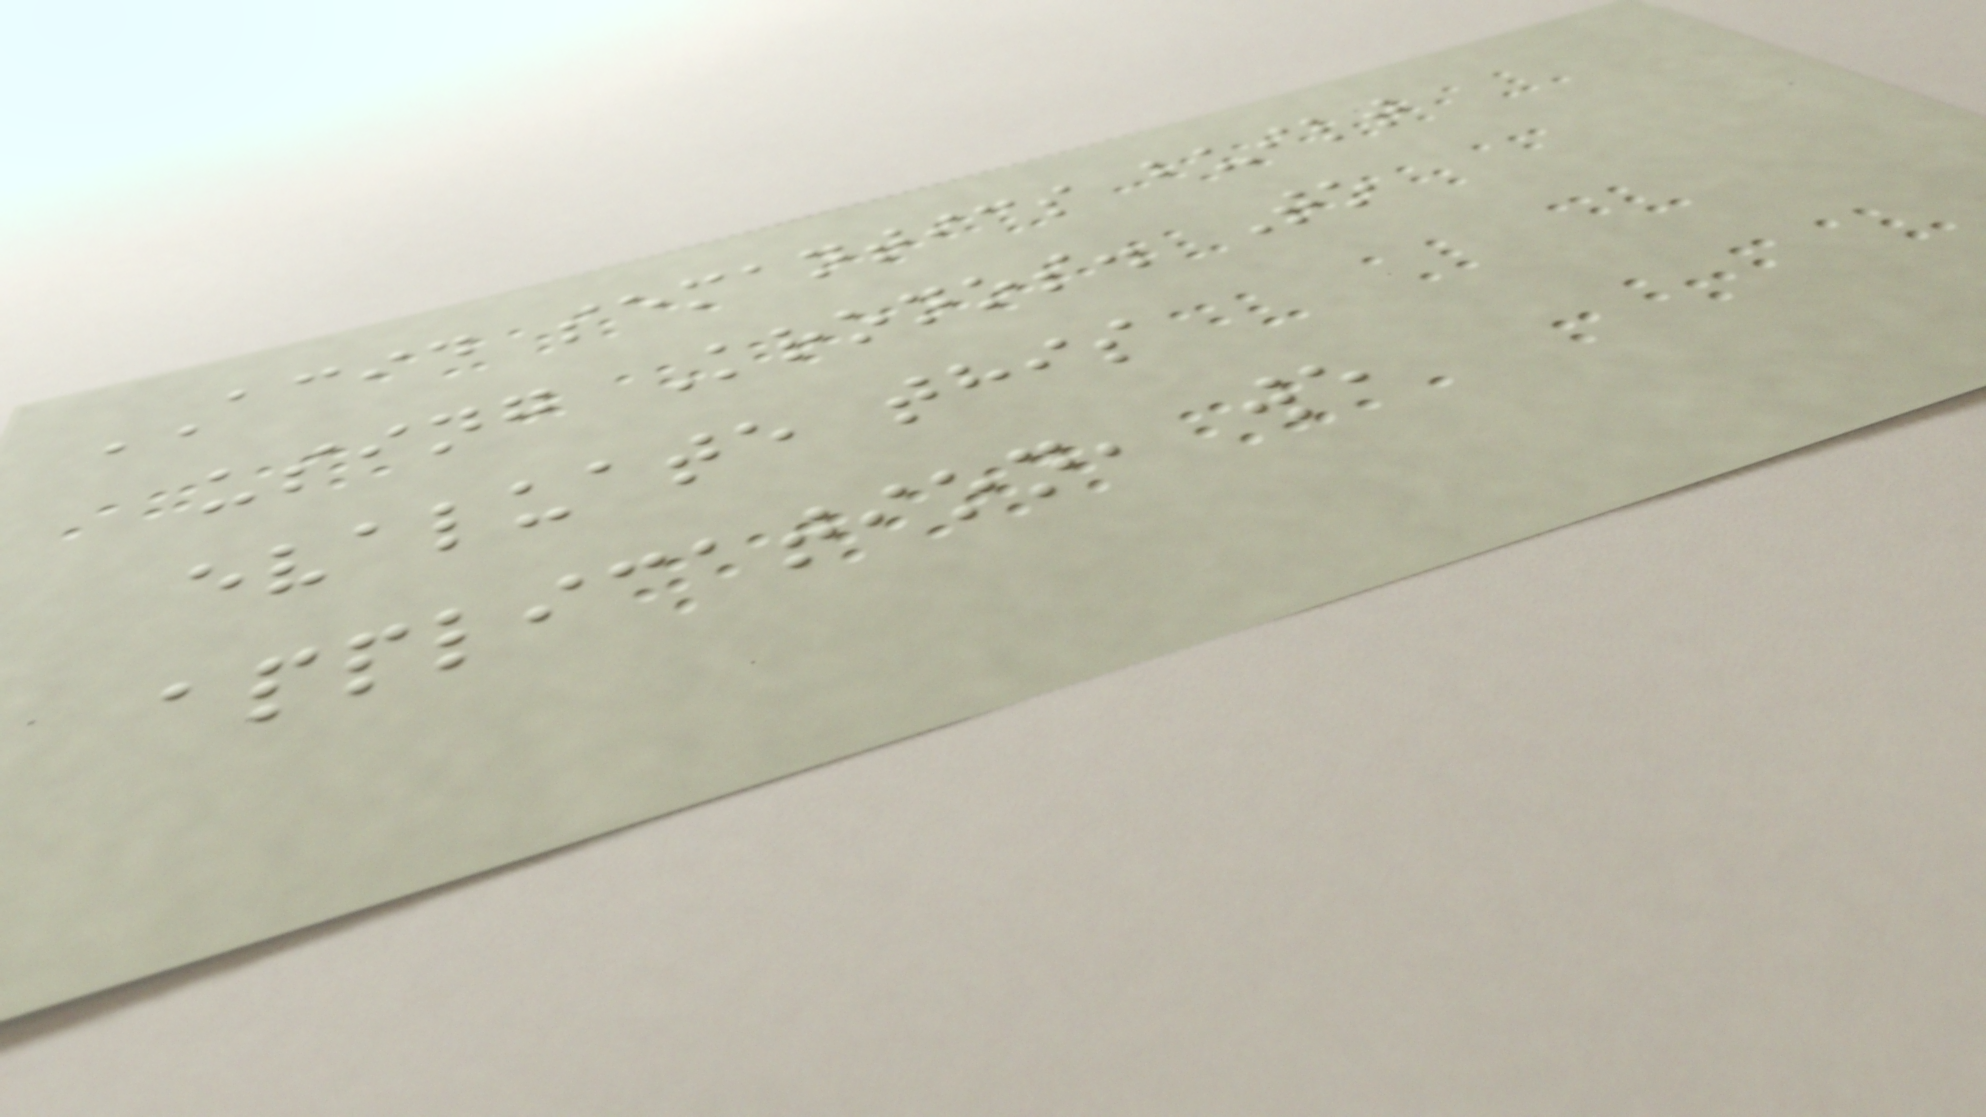ACID semantics built
using Kronos. To
evaluate this
application, we
